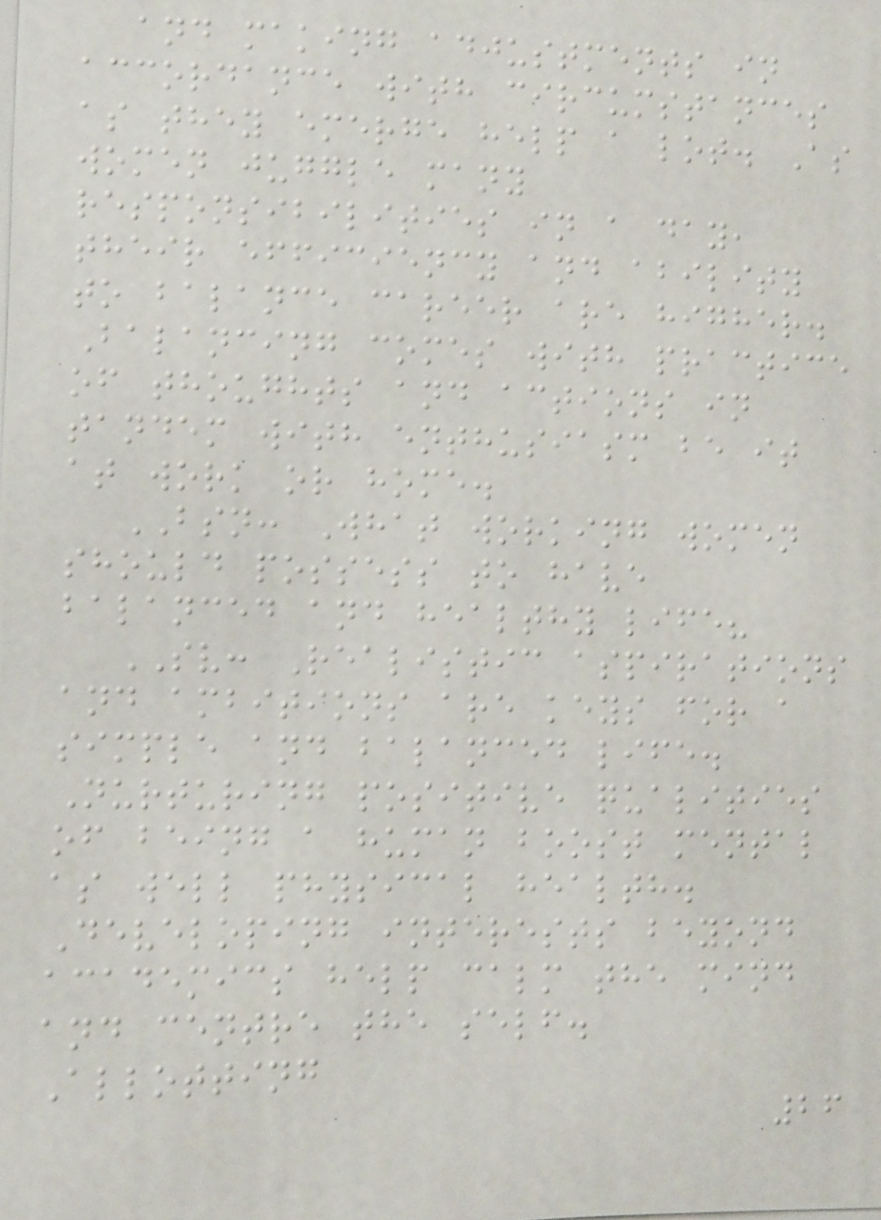and making adjustments in
accordance with circumstances
as they emerge help a lot. As
women juggle many
responsibilities in a day,
their efficiency and ability
to balance career are higher.
Balancing comes with practice
of thoughts and actions in
tandem with enthusiasm be it
at work or home.
BSN: What working women
should possess to have
balanced and healthy life?
SV: Realistic aspirations
and ambitions are keys for a
simple and balanced life.
Nurturing positive qualities
of being a human boost mental
as well physical health.
Developing interests beyond
academics help calm the mind
and centre the self.
Allotting
26
